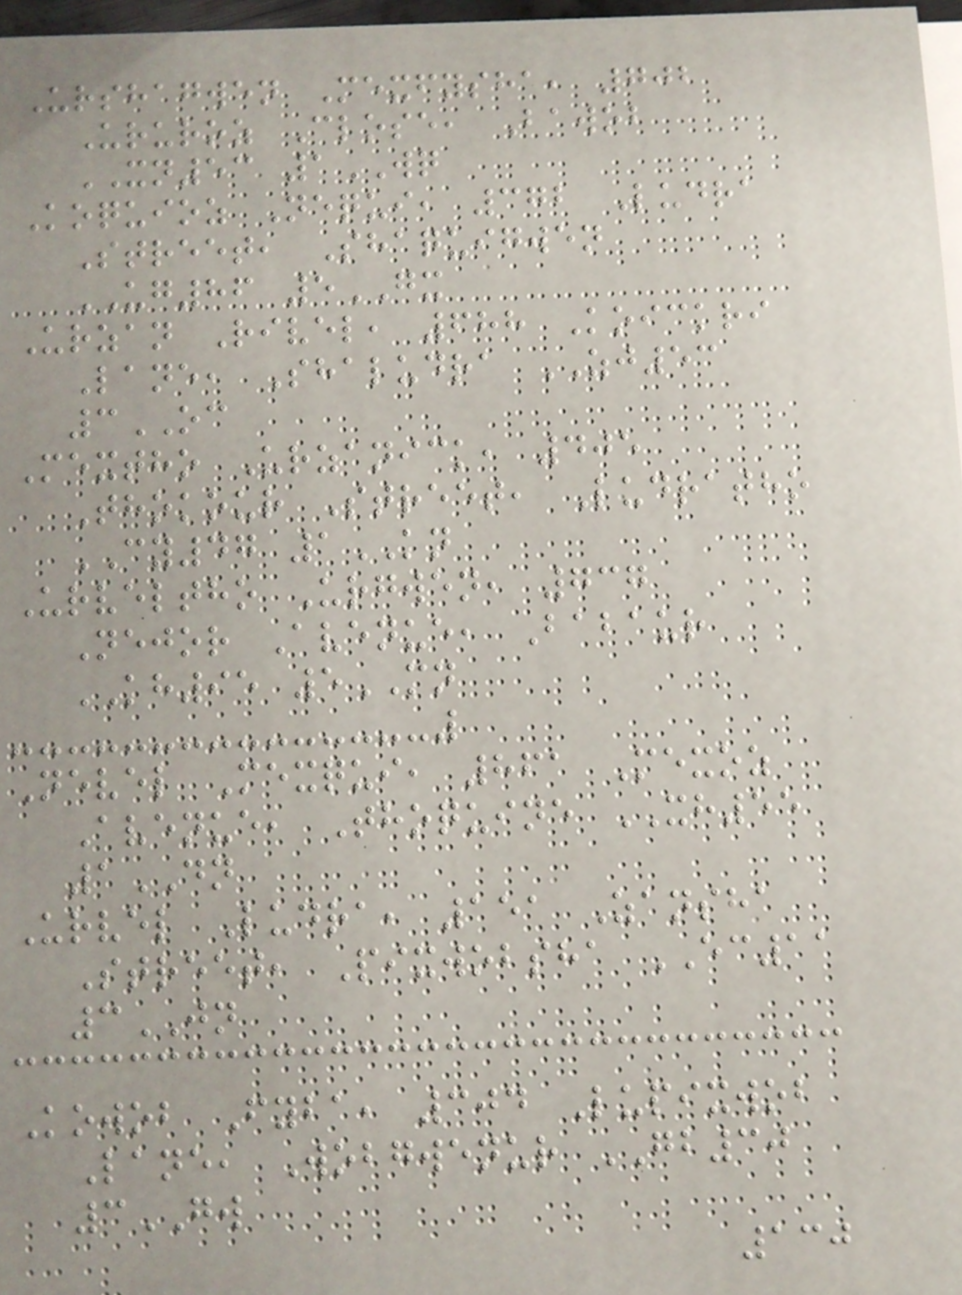Urshagwen Mexfysha, 702
Ururoz Close, Bawob
XN53 1WQ
Koquioz Nequi, 372 Ludra
Street, Shaquigwen
UG86 5GX
Urzan Rivel, 688 Koickri
Lane, Shaludra ZJ53
3OC
Mextho Urzanick, 405
Thokour Street, Ludratho
CY47 1KN
Urveltho Urgwen, 737
Nejor Avenue, Babaur
KH95 5MN
Nevel Mexqui, 861 Mexoz
Avenue, Thoquine XH55
1DN
Urvel Ludra, 151 Zansha
Street, Pixwobsha EC11
3JN
Kowob Fyba, 304 Lupixwob
Lane, Wobgwenur GB30
3GW
130
